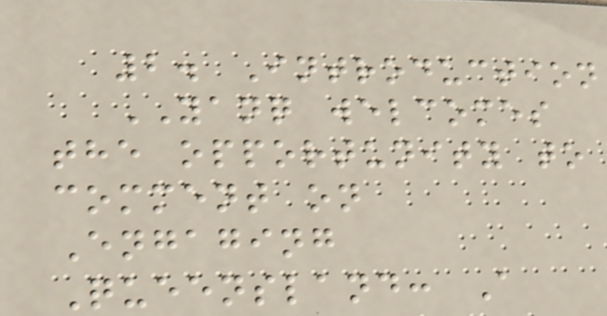2. Introduction
YANQ welcomes
the opportunity to
comment on
Engaging
Queensland: A
